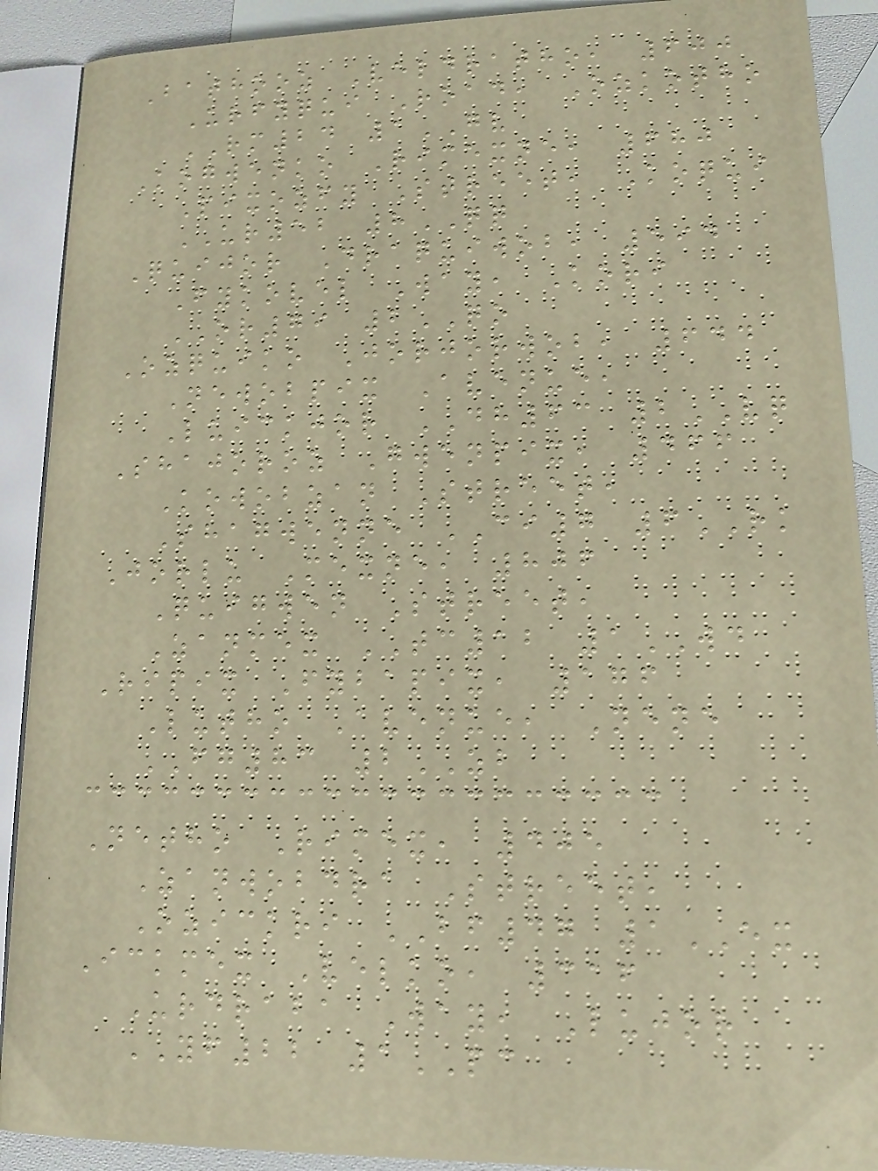Bathooz Veldratho, 600
Urfyqui Road, Ozkotho
RM24 1GV
Kogwenko Rimexne, 680
Pixozfy Street, Koqui
UR52 8QQ
Quijor Draquiwob, 594
Fykovel Way, Kori
OR79 2QO
Ozquiko Jorjorwob, 644
Newobpix Avenue,
Luickjor DH63 2VQ
Shajoroz Gwenpix, 466
Kowobzan Street,
Shagwenne CI7 6RK
Jorlu Mexne, 806
Quigwen Street,
Zanmex TC12 1WD
Ripix Fybapix, 176
Lutho Avenue, Nene
FG83 2ZB
Netho Rimex, 405
Zanwobdra Street,
Ozickri BF47 1EX
Ickmex Velko, 316
Urdraba Way, Lujor
YF22 1PC
